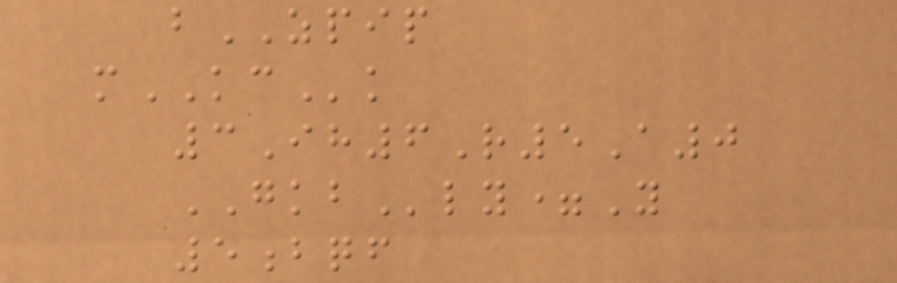bZPIP
mKCk
3Ih6R5A0
GKBly=Y
5bqf
